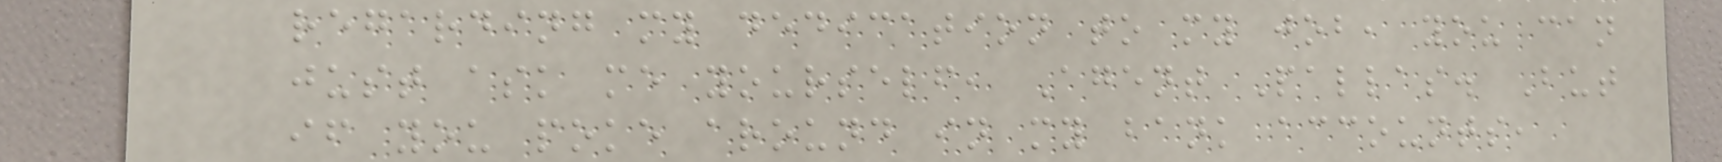regarding my dedication to my job, you can
just ask me yourself, Agent Pallas. But
if you poke around in my bank accounts,
